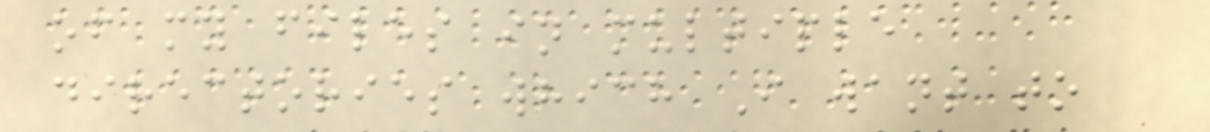of my files in multiple
directories which I want to
